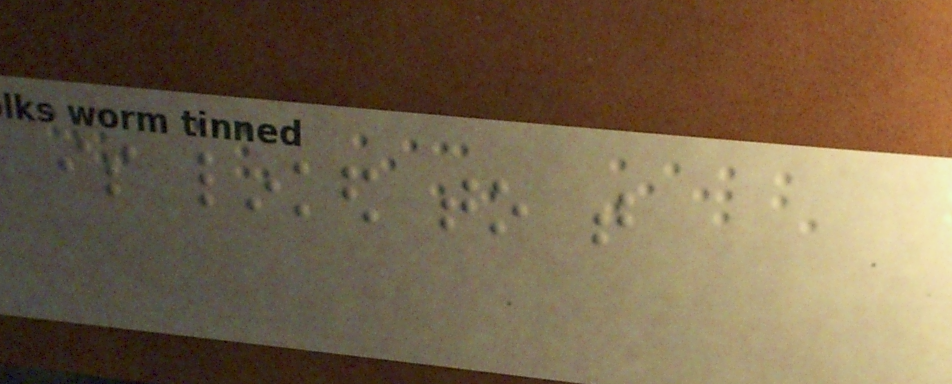is linked to that
